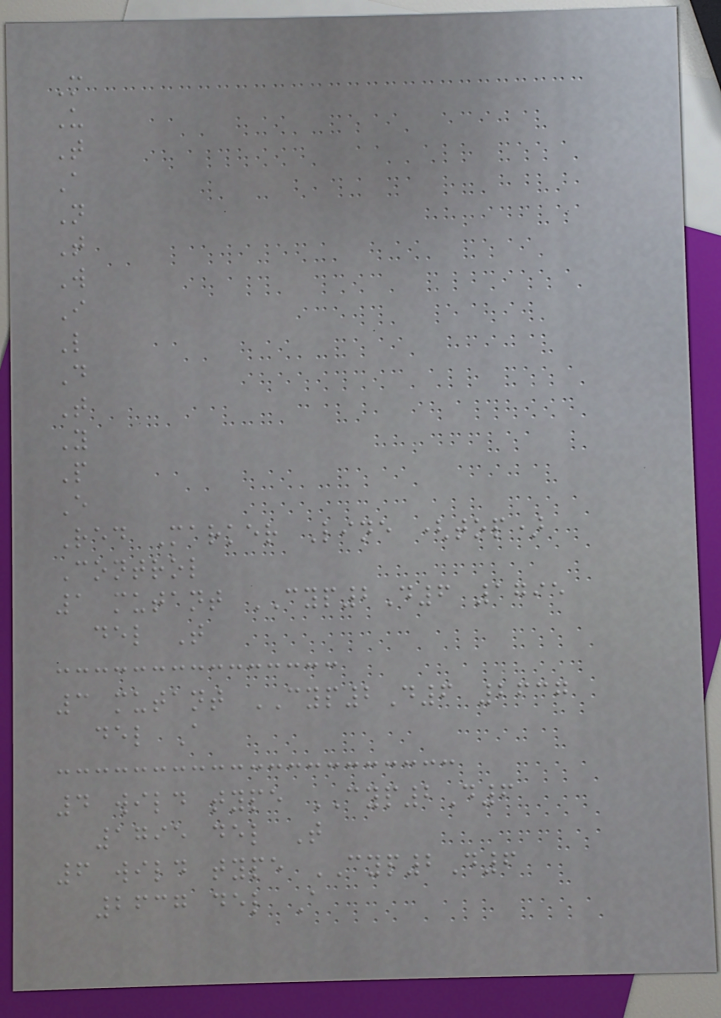M
U
T
A
N
T
W
I
L
D
T
Y
P
E
Red Marker Line (top)
Control
1 mutant CYP2D6 1795
del T
3 mutant CYP2D6 2637
del A
4 wild type CYP2D6
1795 del T
6 wild type CYP2D6
2637 del A
